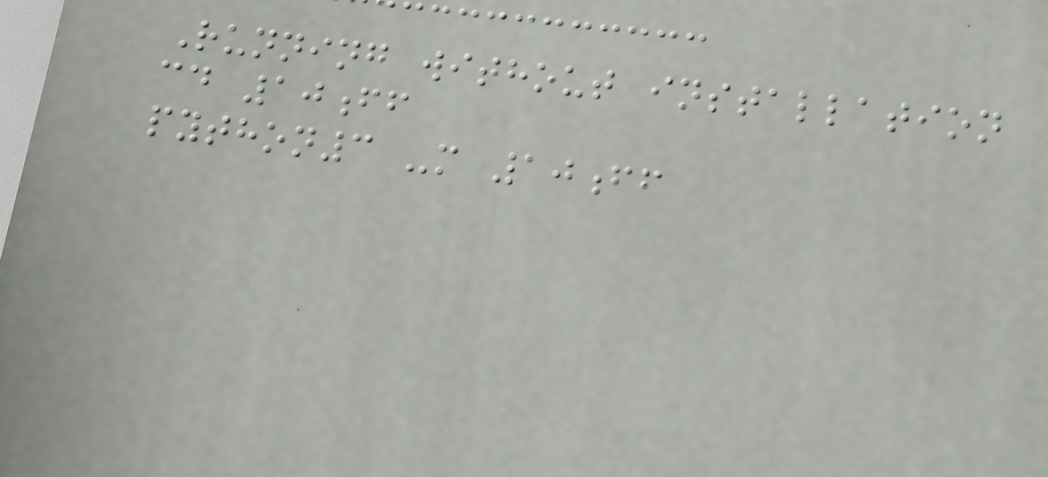Running without installation
cd 10ff
python3 -m 10ff
